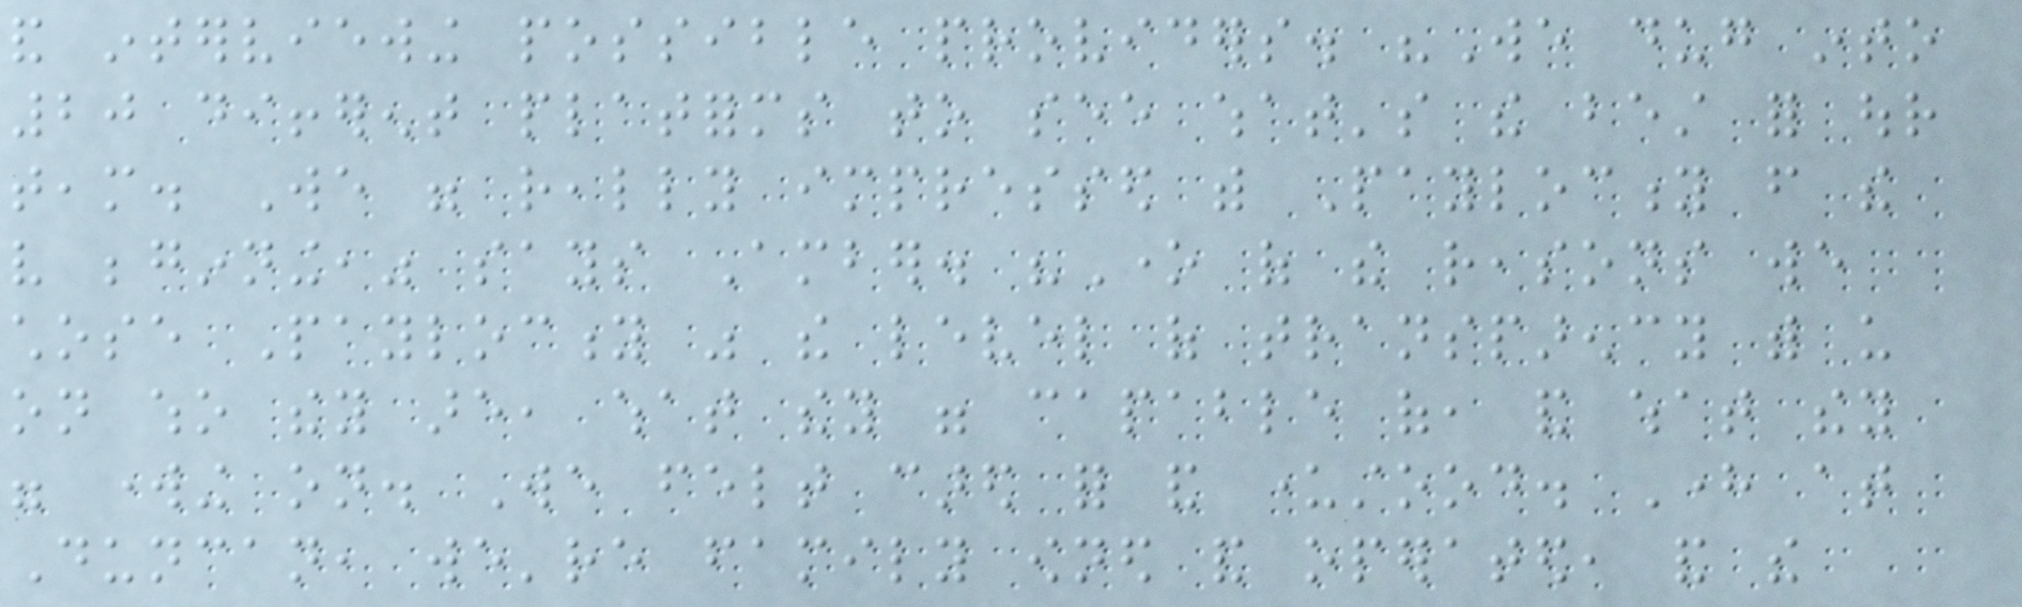and interviewing possible providers. "We dug into
20 different platforms to see what's the best for our
team. We were really impressed with Paylocity from the
very beginning," says Amber. "One of the reasons we
chose Paylocity was the level of transparency with us
on who they are, what they were capable of, and what they
were working on. We felt cared for and understood. Here at
Duncan, we're family owned and operated, and the
